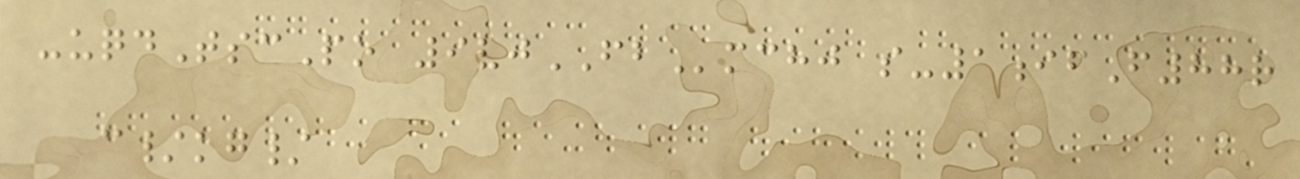-uqdTscPo 9vjFBmchj s-1ifF88r
c/kg/
